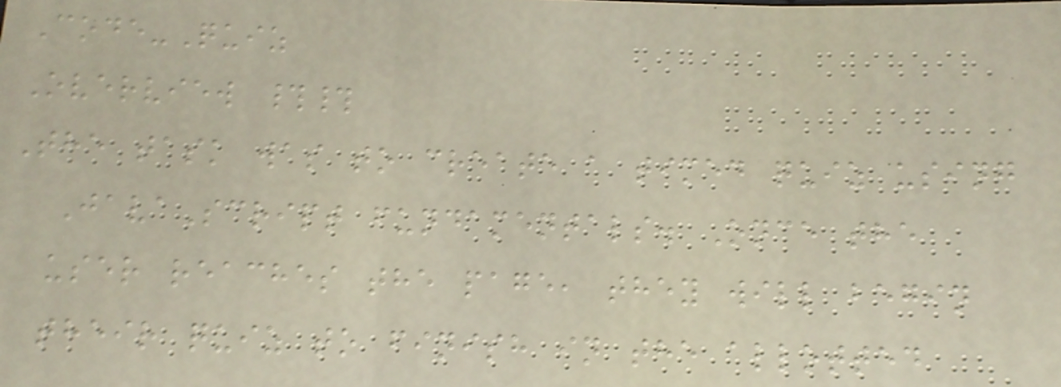Code-Quiz
Overview ##
The task was to create a timed quiz using
JavaScript fundamentals. Once the
user reaches the page, they will begin
their quiz to finish in the allotted
